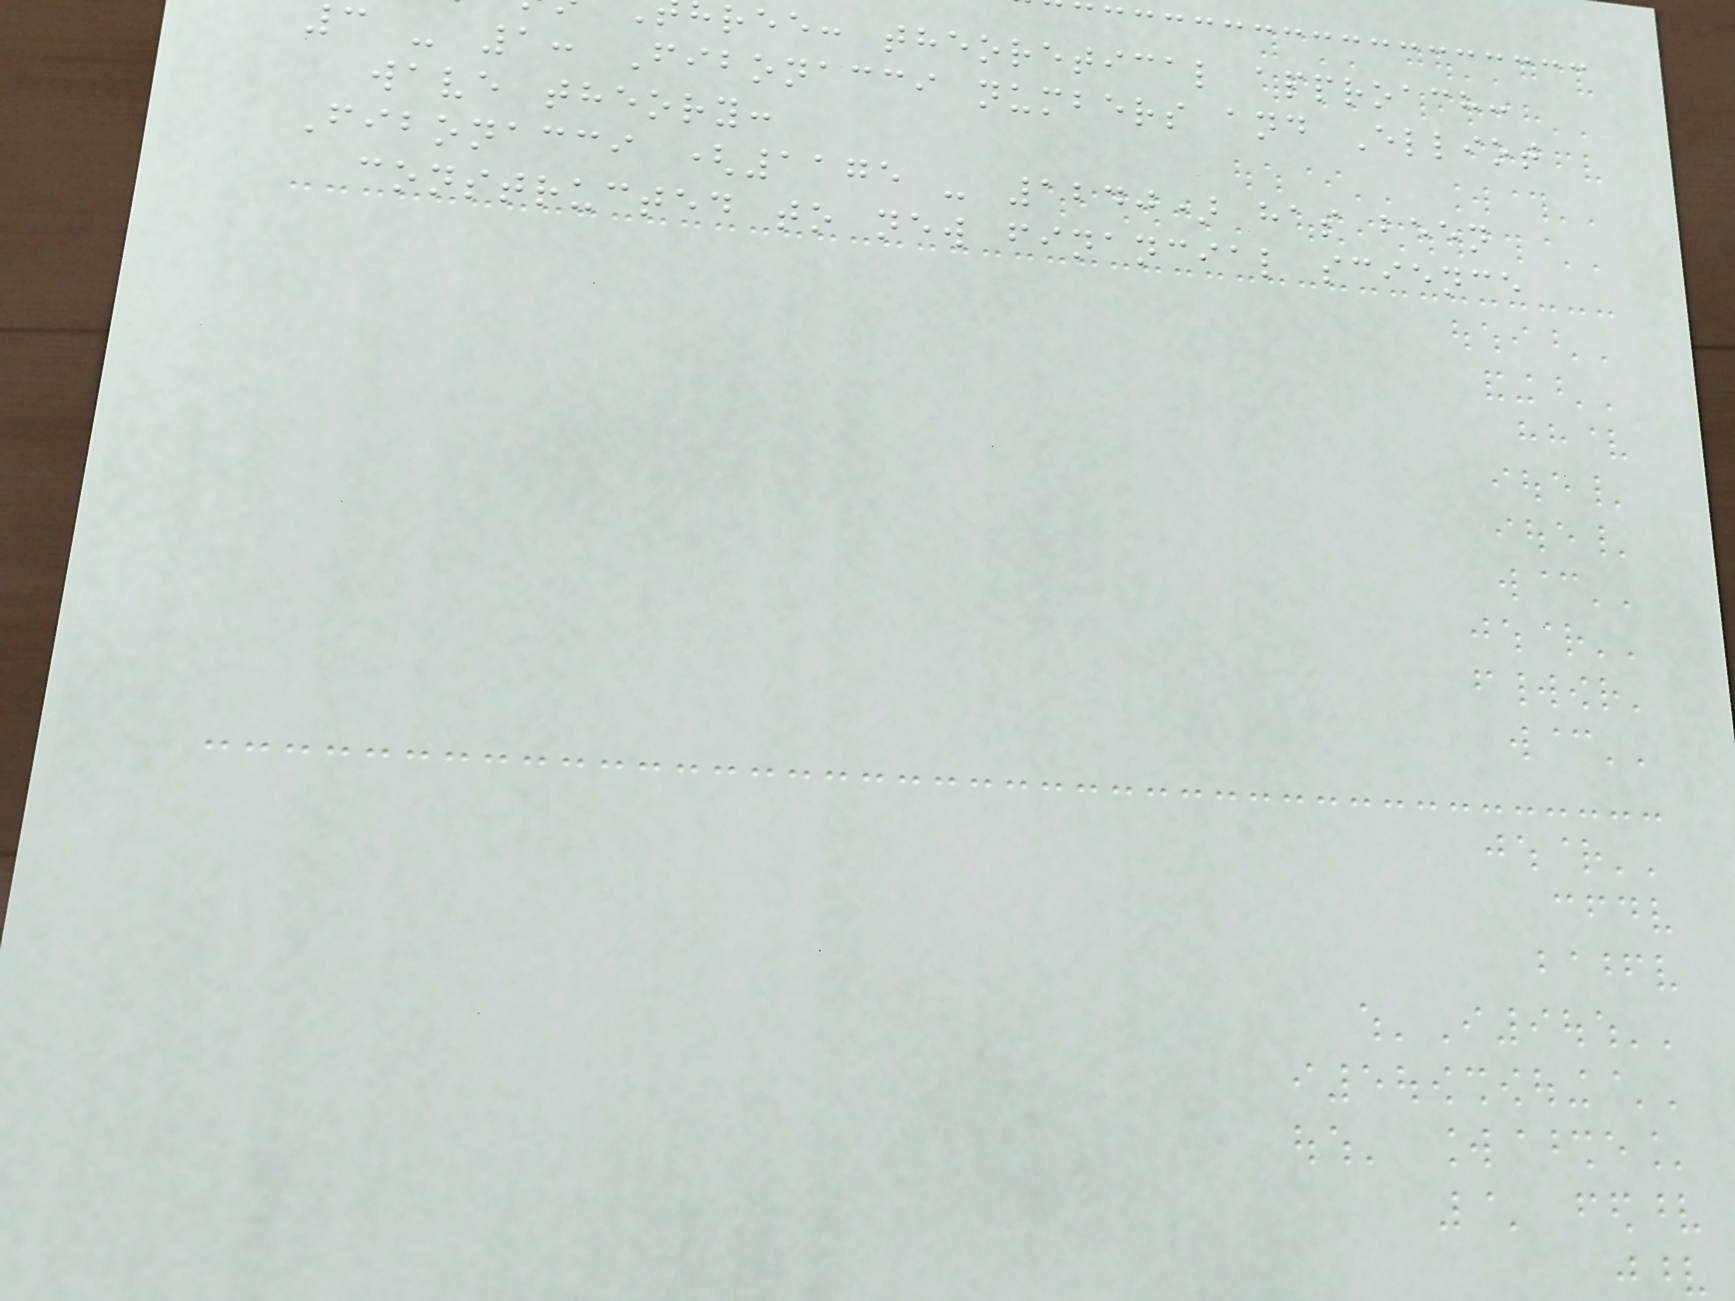ree: theoretical approach:
3 - 1: Fibonacci numbers and Elliot
wave theory:
Fibonacci (1175 - 1240) has been
constructed to new financial science
